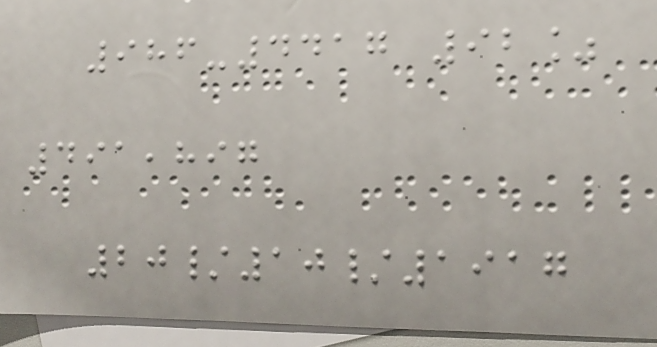986-4417 92%
491,897
20/10/1917
